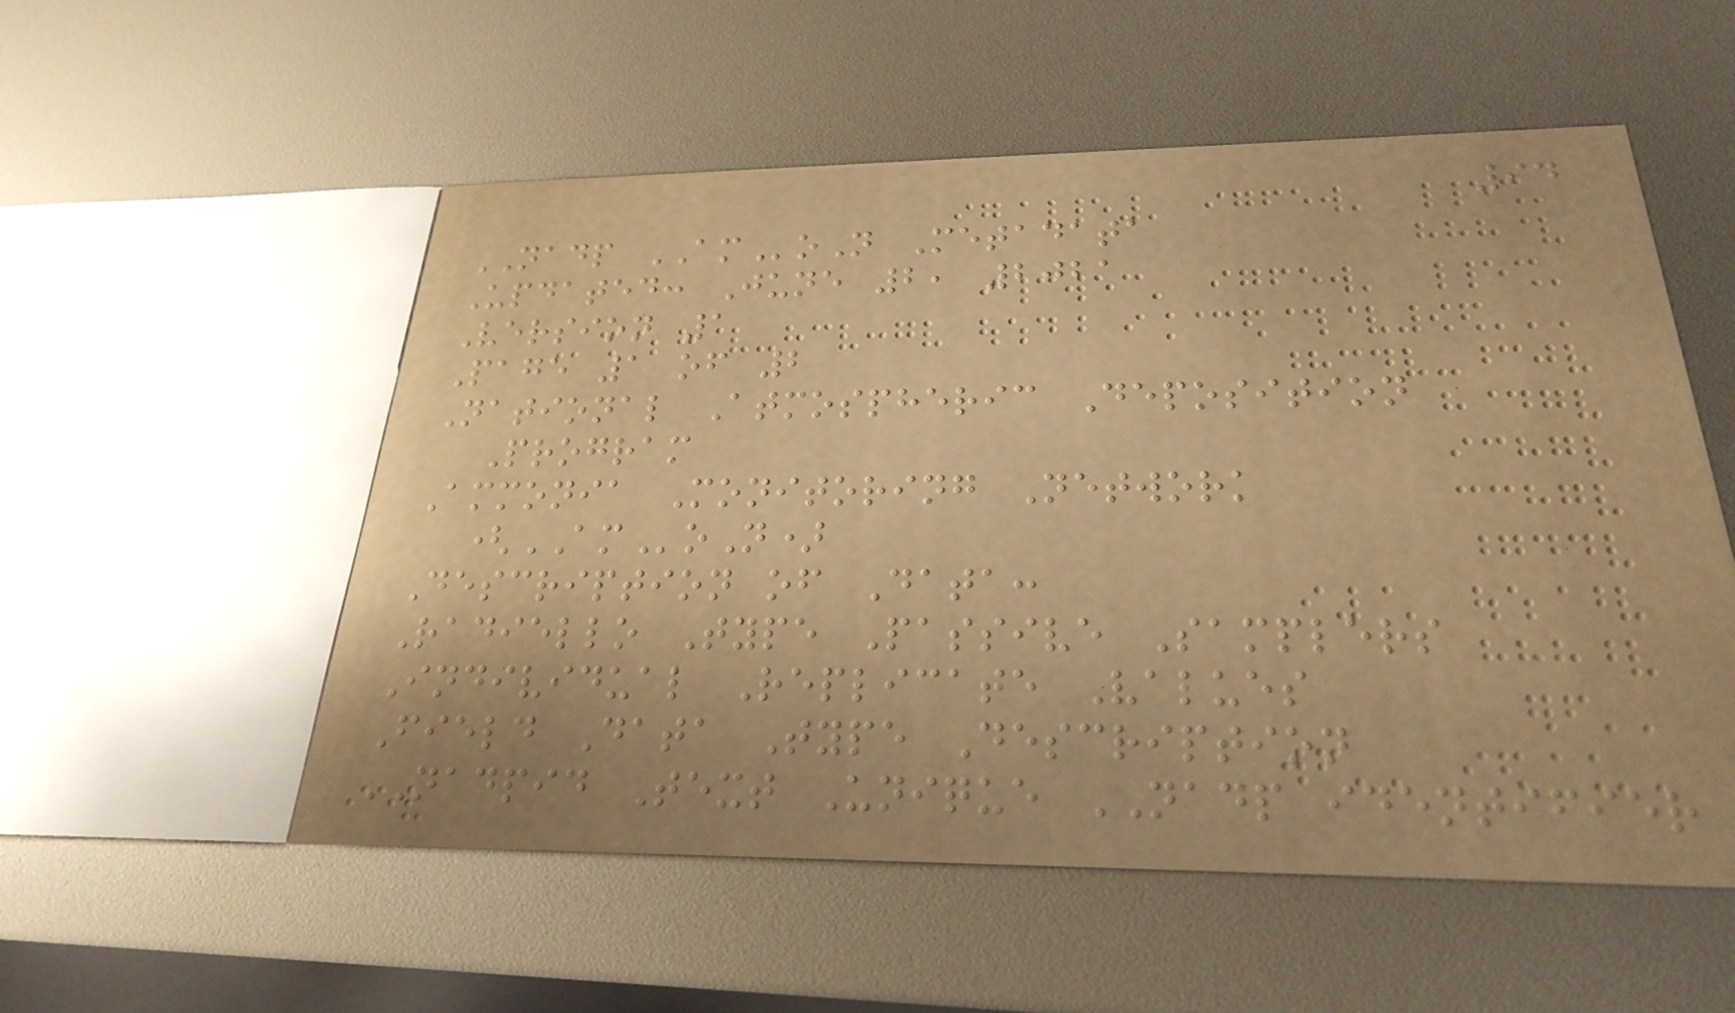94
NADP AMoN Metadata
Updated: June 2, 2021
Version 1
Page 1 of 2
National Atmospheric Deposition
Program
Ammonia Monitoring Network
(AMoN)
Description of Data:
Radiello Type Passive Samplers
Individual Replicate Values
Field Data Type Description
NADPID Text Unique NADP identifier
